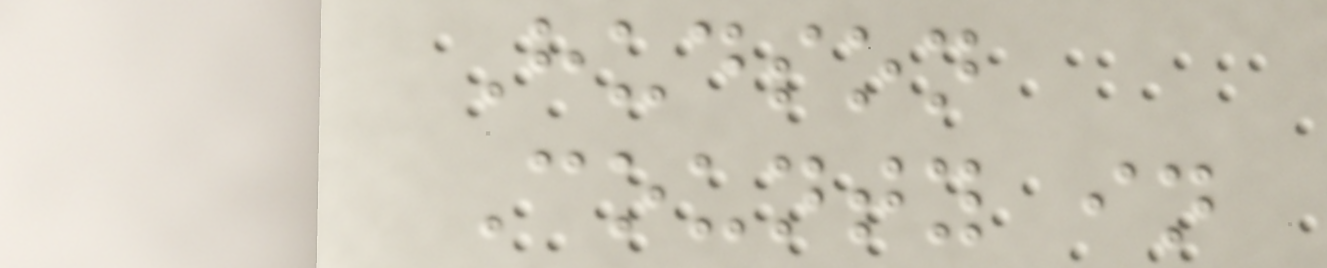Hudson
County in
